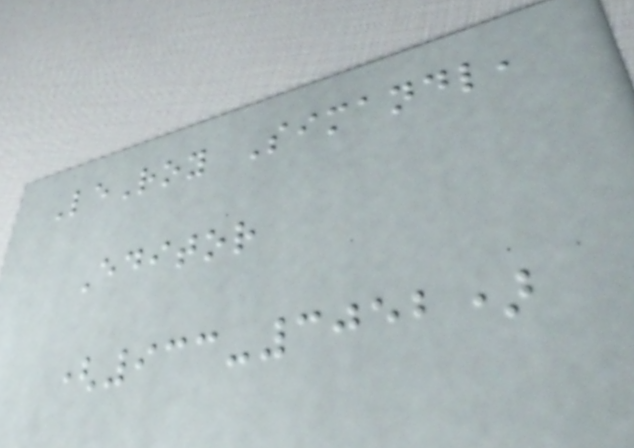LeRoy Simandl,
Editor
(933-3052)
